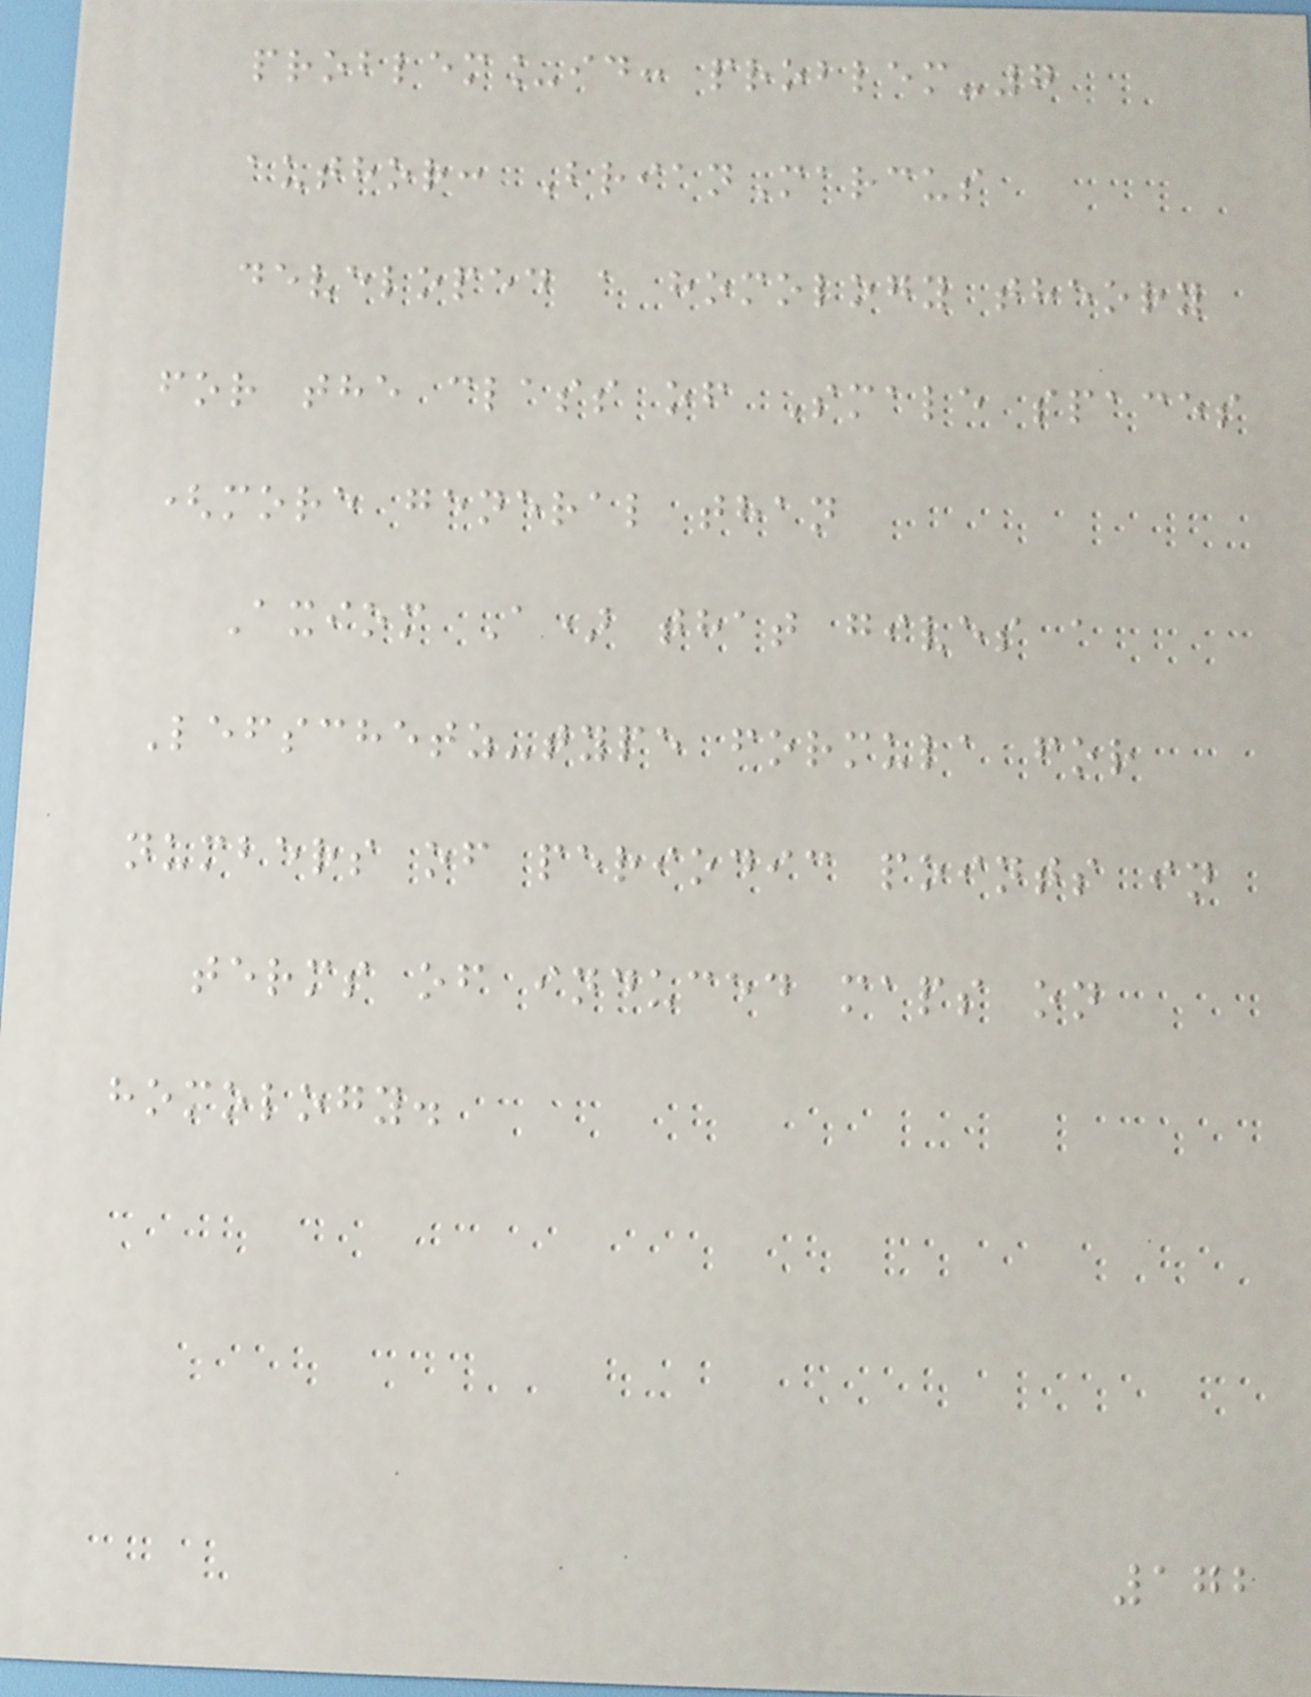problem_id: problem-7
author: BrianMarcus
developed a homology theory
for the class of Smale spaces
(more general than
Axiom A) that gives a
Lefschetz-type formula for
numbers of periodic points in
terms of induced maps on
homology.
172
